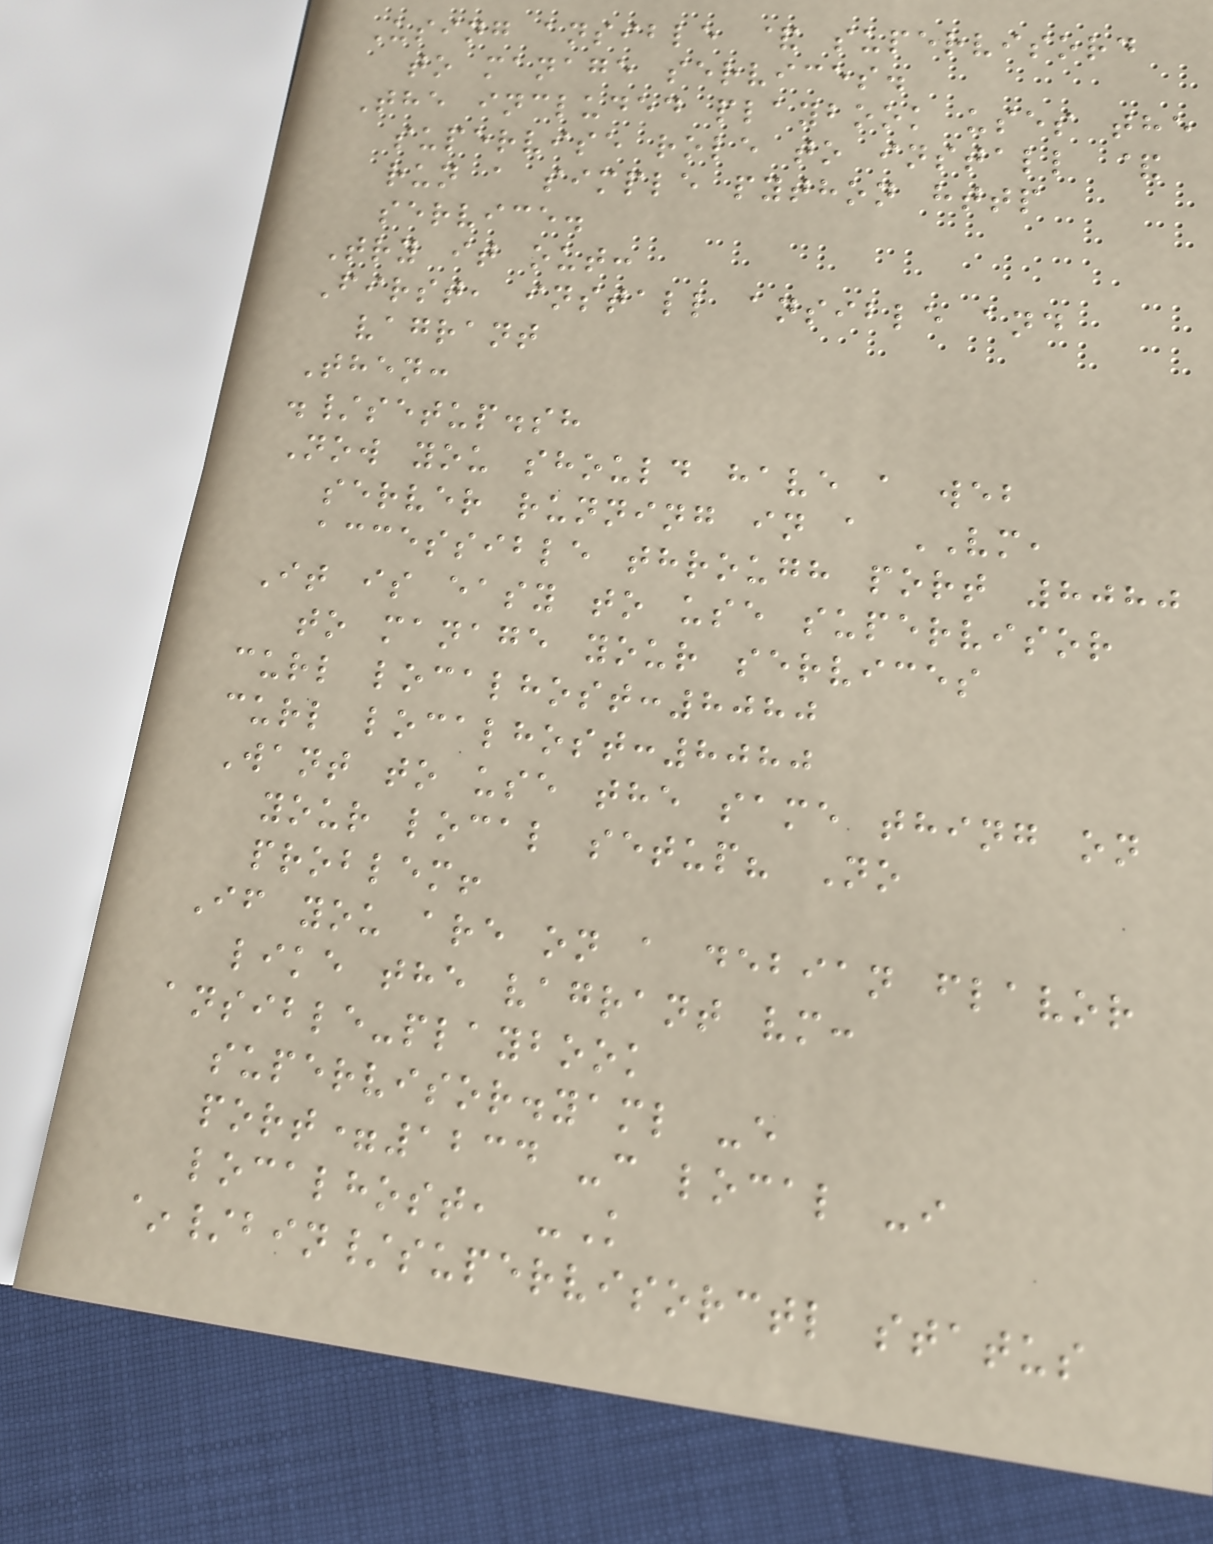Using ansible & supervisord
to manage services.
The included playbook uses the
supervise role to install &
run a simple python http
service.
Try it out:
First, install ansible and
vagrant
Then:
./setup.sh
Now you should have a web
server running in a VM,
accessible through port 8080
It is easy to use supervisor
to manage your services
curl localhost:8080
curl localhost:8080
Want to use the same thing on
your local setup? No
problem!
If you are on a debian flavor
like the vagrant vm:
ansible-playbook
supervisor.yaml -e
port=1234 -c local -i
localhost, -K
~/bin/supervisorctl status
